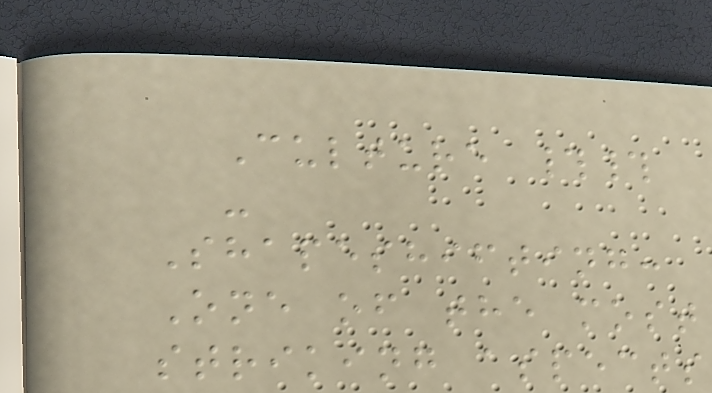Culture ##
-
Shapeshifting:
One of the most
striking aspects
